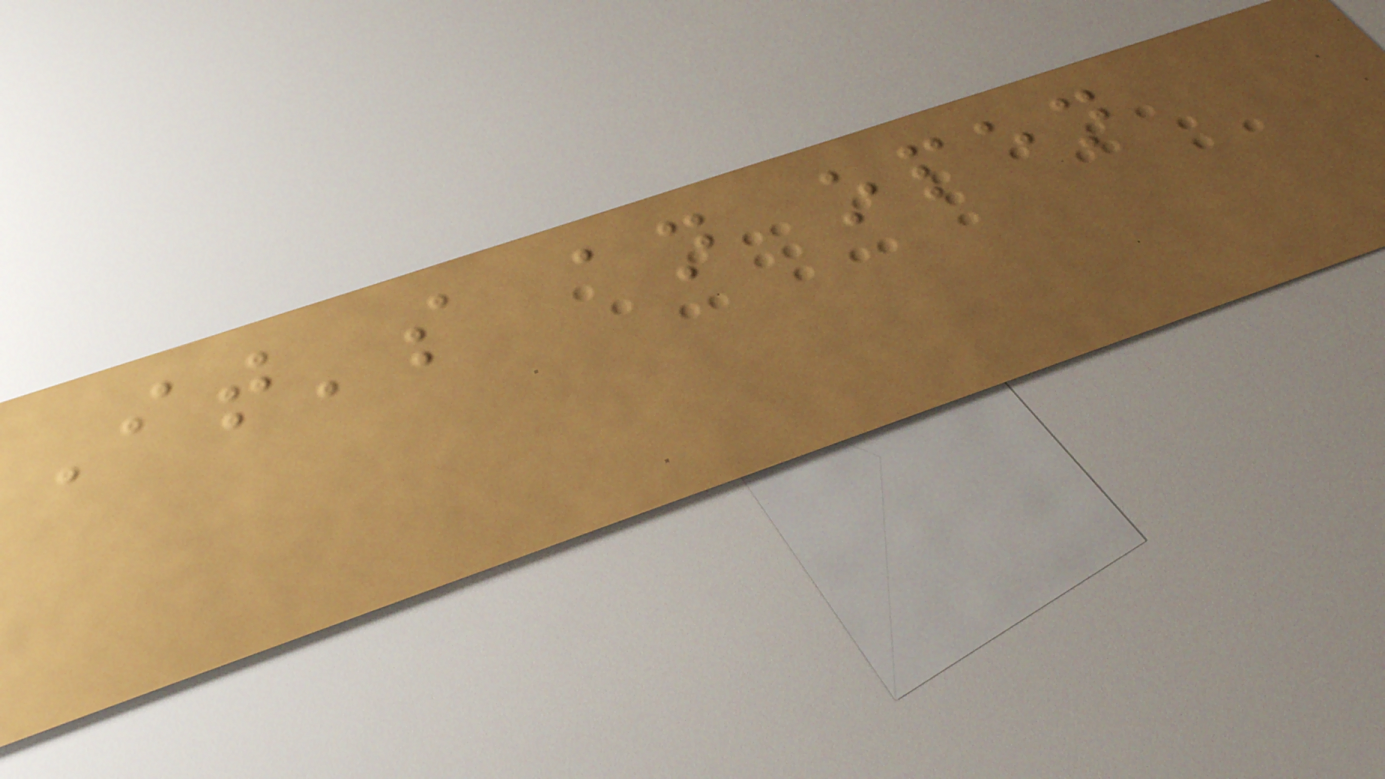It's an open
